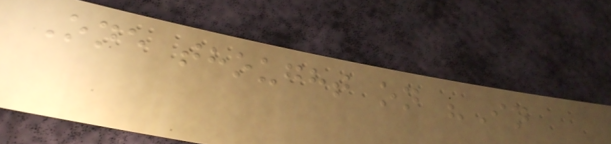One thought on "In
